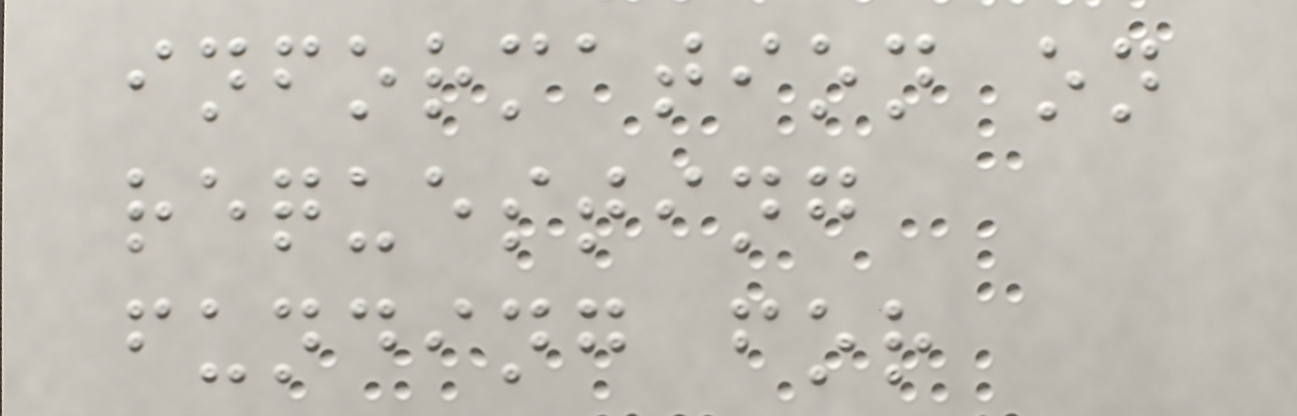information on
requesting
funding for
